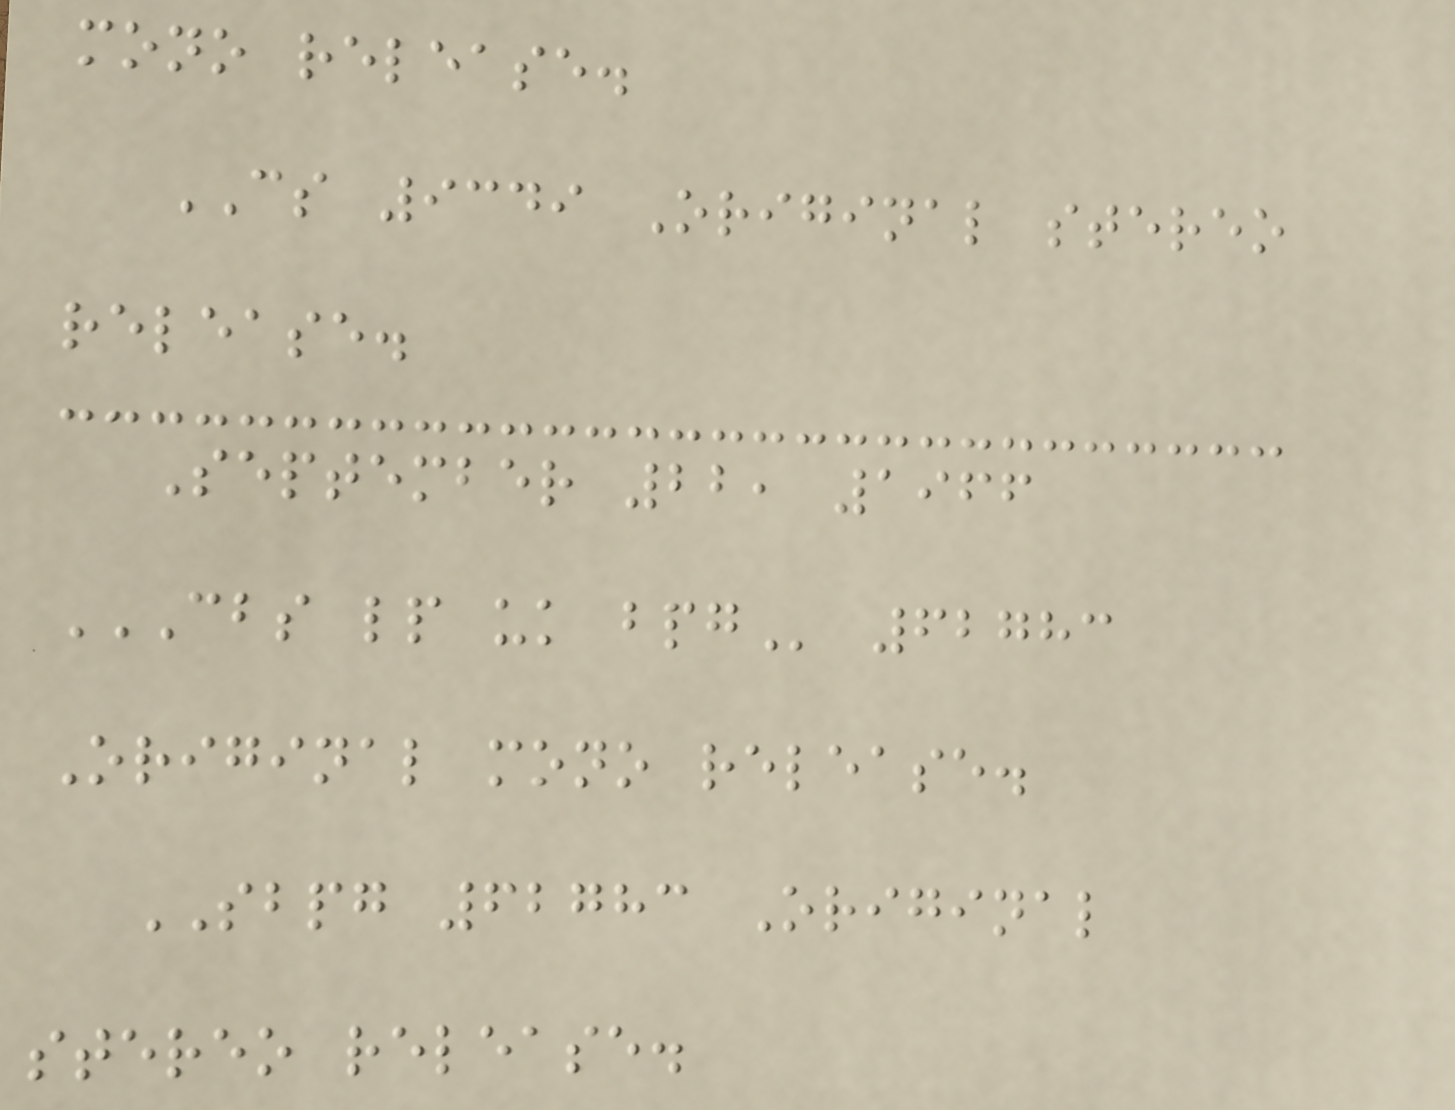mono release.
CS 9349 Original stereo
release.
September 22, 1966
CBS LP UK BPG 62783
Original mono release.
SBPG 62783 Original
stereo release.
